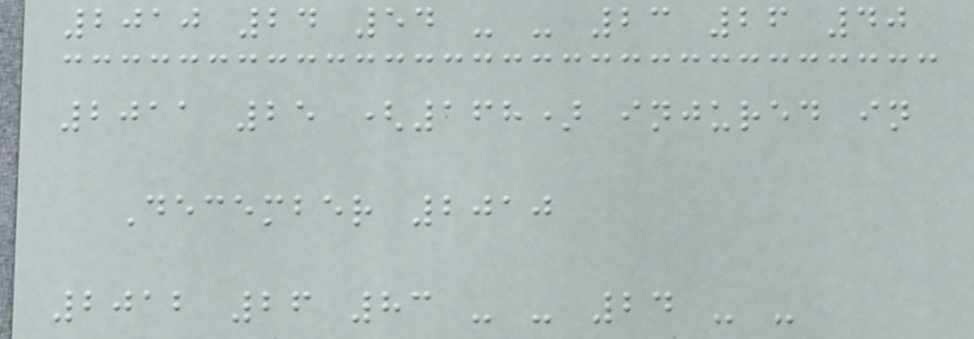2010 24 54 - - 23 26 40
2011 25 (168) injured in
December 2010
2012 26 83 - - 24 - -
